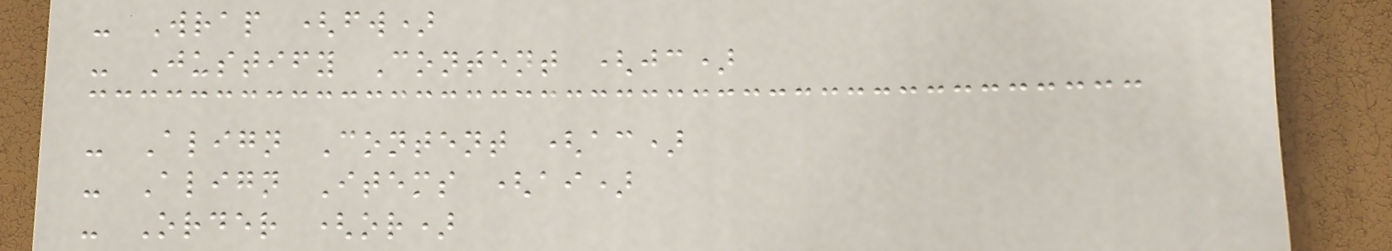- Wrap (fw)
- Justify Content (jc)
- Align Content (ac)
- Align Items (ai)
- Order (or)
